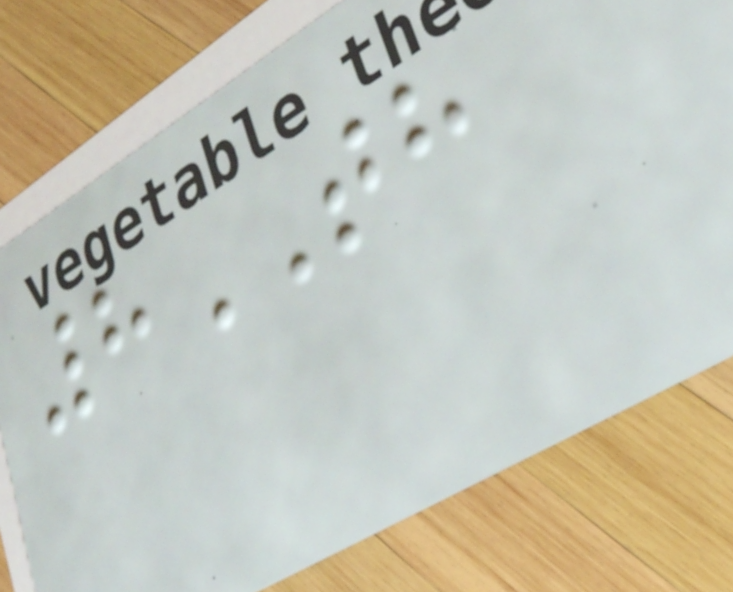8TH
